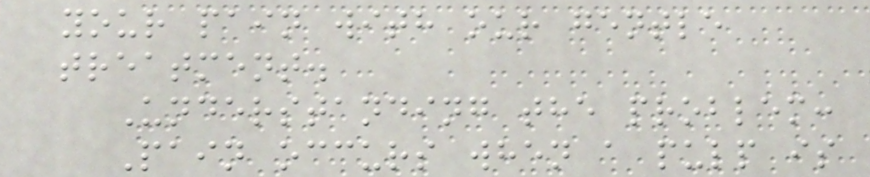your pain with our gentle
treatment.
Understanding the problem:
Pain occurs when a pulp is
